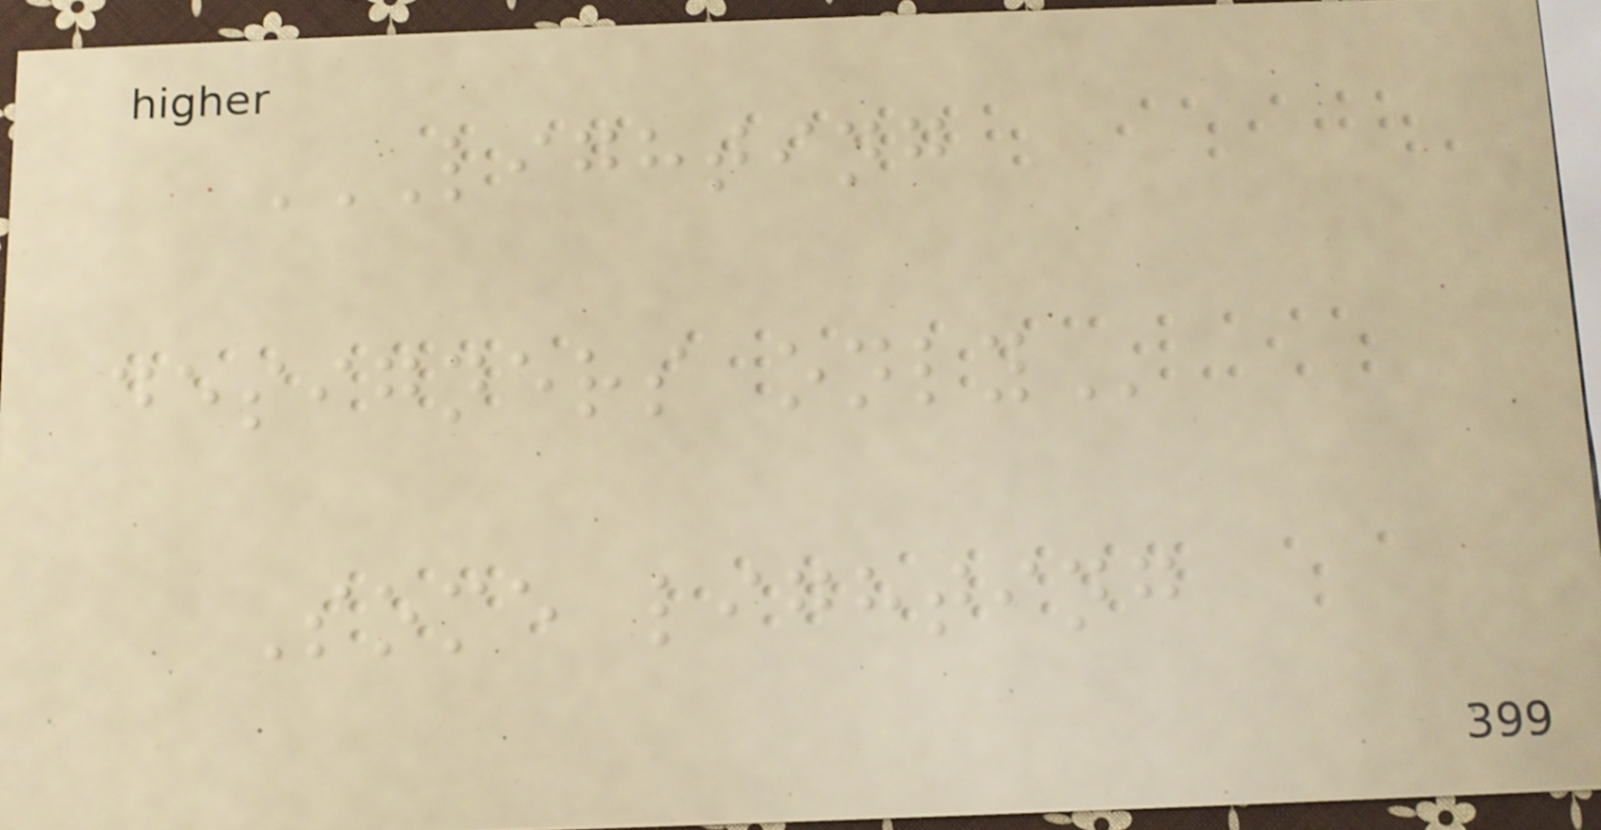LIGHTING
DESIGNERS ONLY
Some lighting
